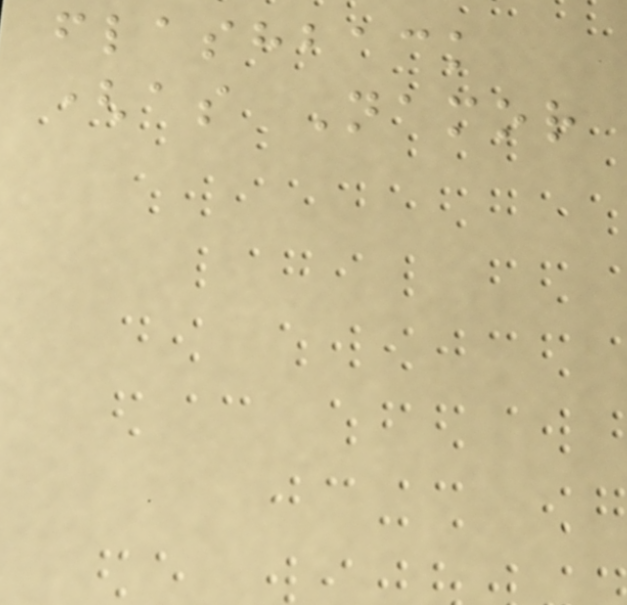flashback
(as Namor
